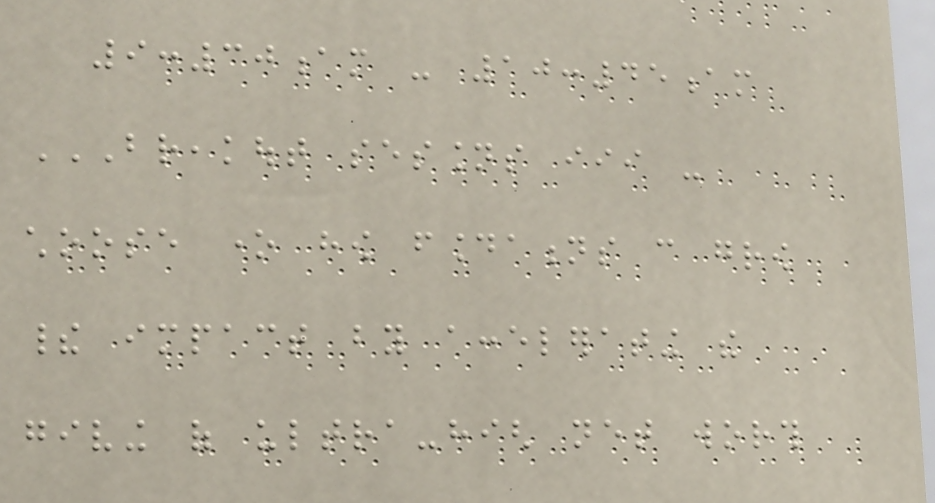9:30am - 10:45am
BREAKOUT SESSIONS III -
CHOOSE ONE HOW FOUNDATIONS CAN GROW
THEIR IMPACT BY ACCELERATING THE
GIVING OF ULTRA-HIGH NET WORTH
